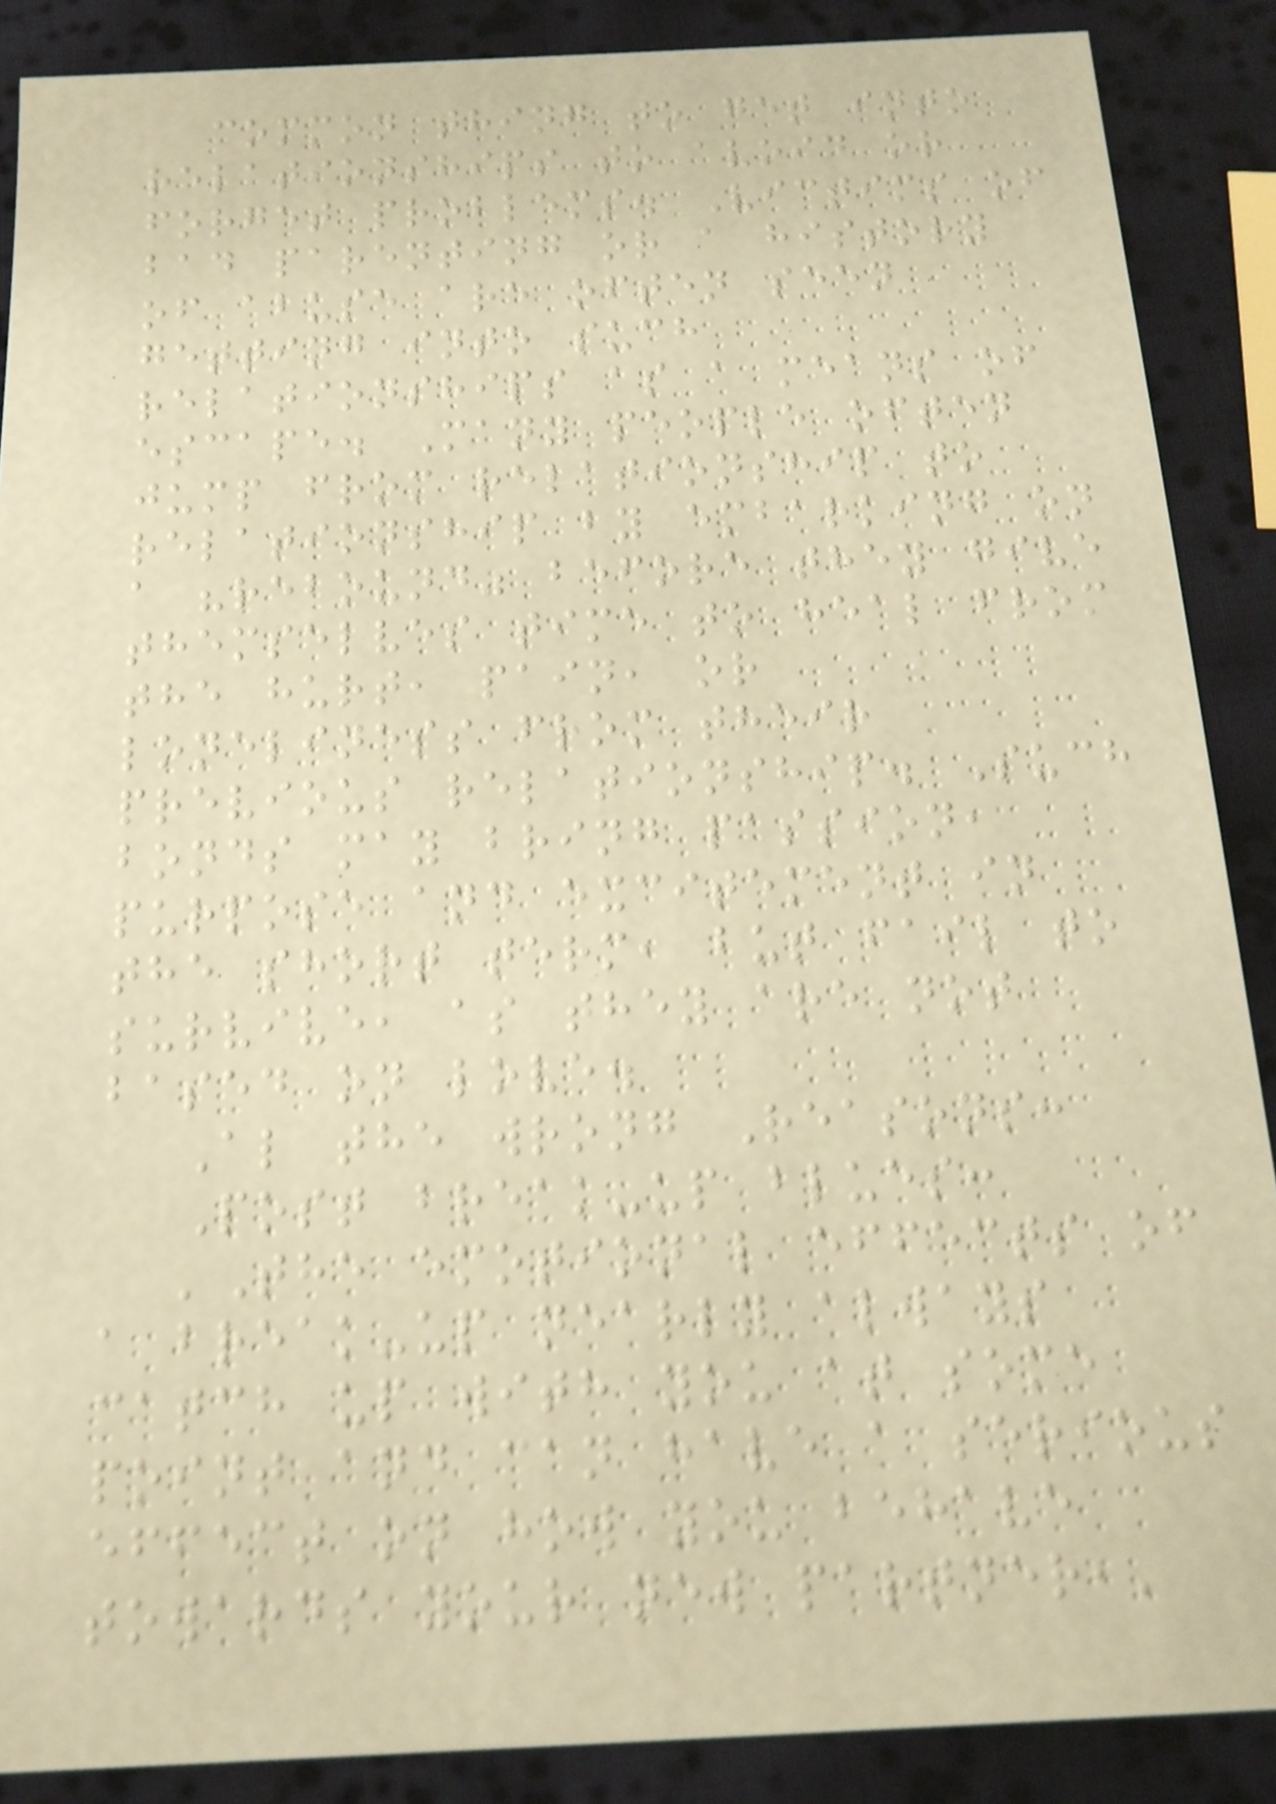common thing to get into
relationships to avoid or
forget problems. Victims of
bad parenting or a history
of abuse are often seen
getting into such
relationships as a means of
escape. Many people often
jump from relationship to
relationship by embarking on
a "rebound" before they give
themselves time to heal from
the hurt, pain, or
loneliness from their
previous relationship. Such
bonds may bring passion,
purpose and excitement in
the short term, but fail to
survive, as they are not
based on love.
Al the wrong Reasons:
Post break-up blues:
'The emotional effects of
a break-up nearly always
catch up with you at some
point and can have a serious
effect on how you behave
towards your new partner,'
